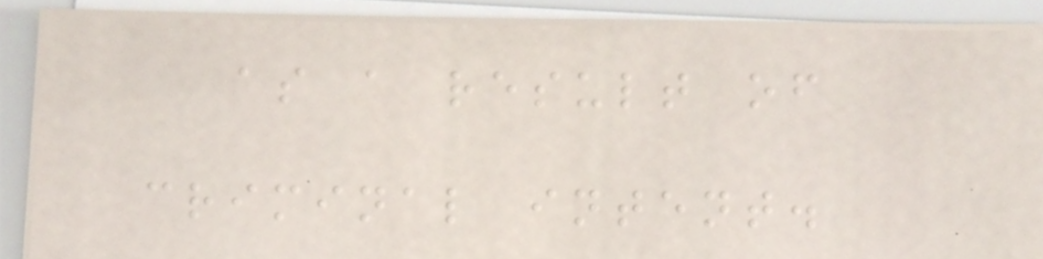as a result of
criminal intent.
